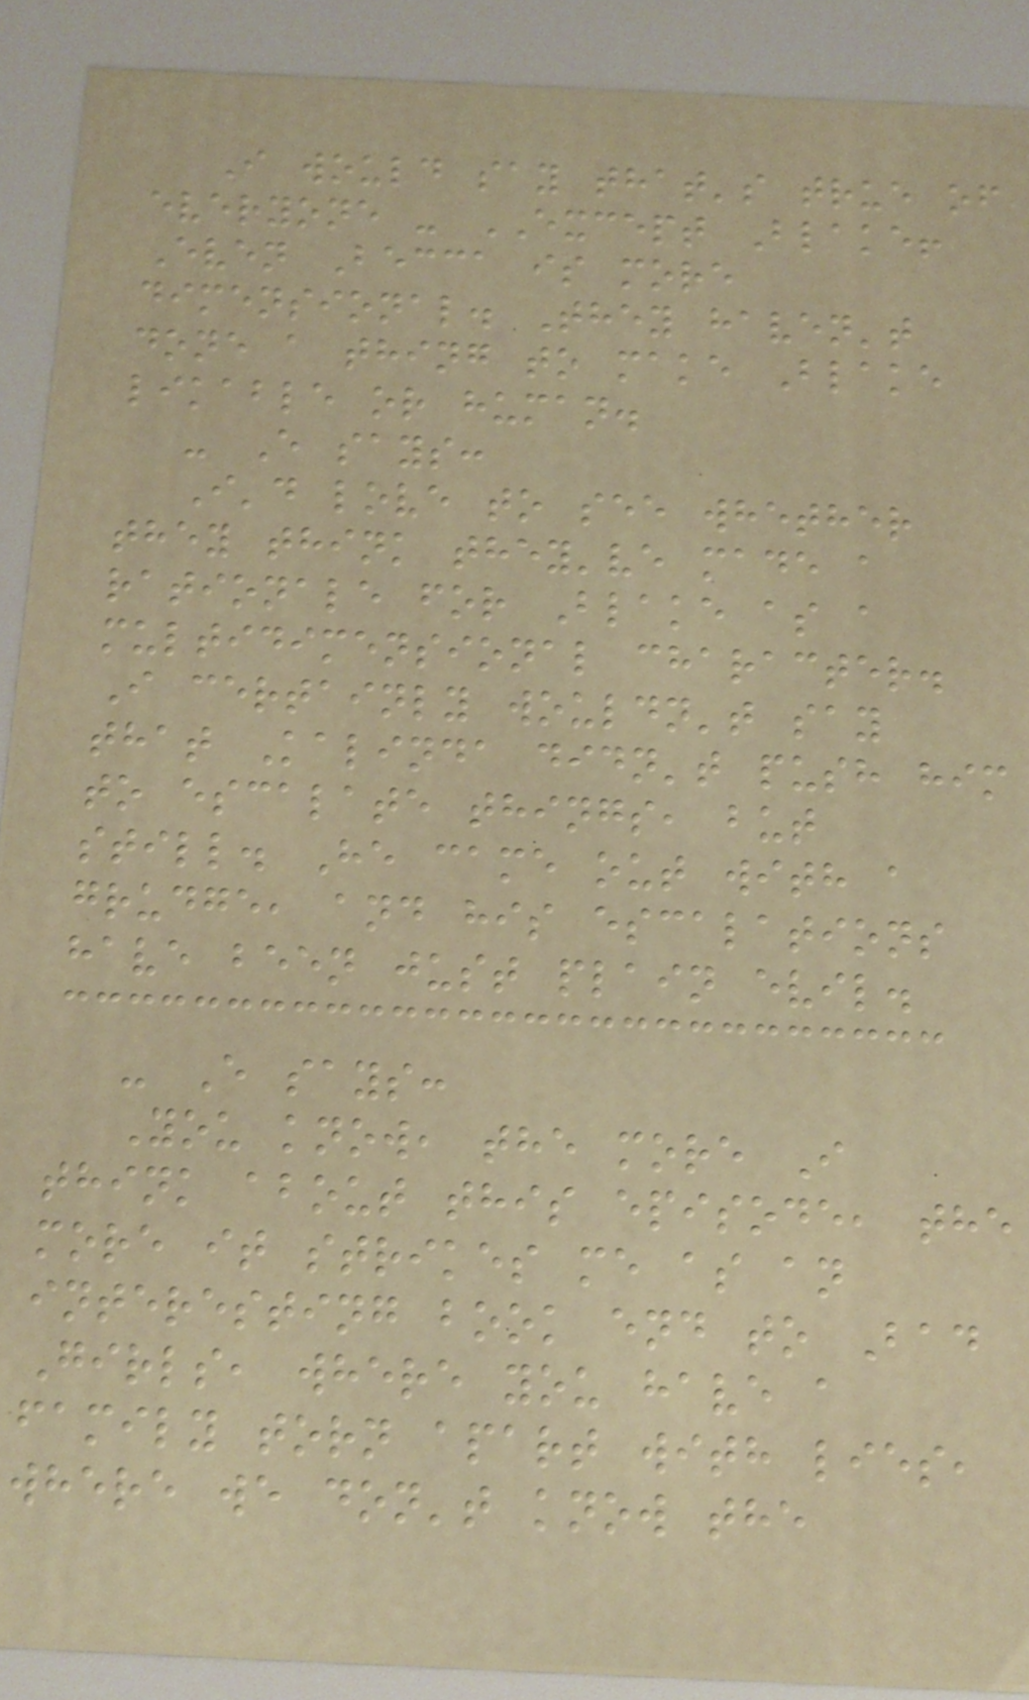I would say that's true of
everyone - EXCEPT Blake!
Even Becca is more
dimensional. They haven't
done a thing to make Blake
likable or human.
- E says:
I'd love to see whether
they think they've made a
rationale for Blake as a
multidimensional character.
I certainly wouldn't say
that Kalinda didn't push him
to escalate things, but
still. He came out with a
grudge, and his escalations
have been just plain evil.
- E says:
You know, the more I
think about this episode, the
more it strikes me as an
interesting book end to Bad
Girls, where you have a
family torn apart with lies,
where we don't know the
